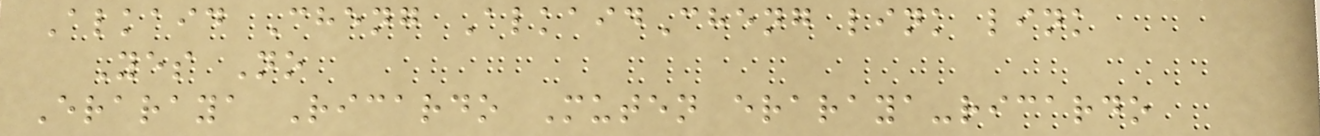Alkaid Cheng AlkaidCheng link link
Yes No
Eraraya Ricardo Muten eraraya-ricardo
